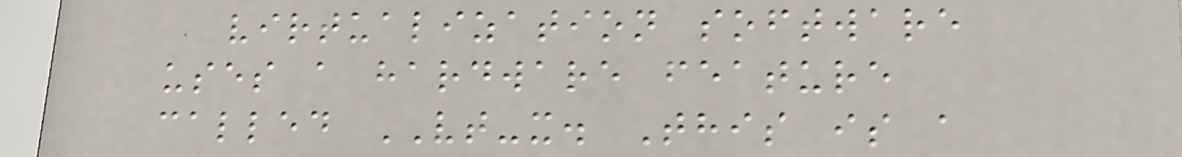virtualization software
uses a hardware feature
called VT-x. This is a
